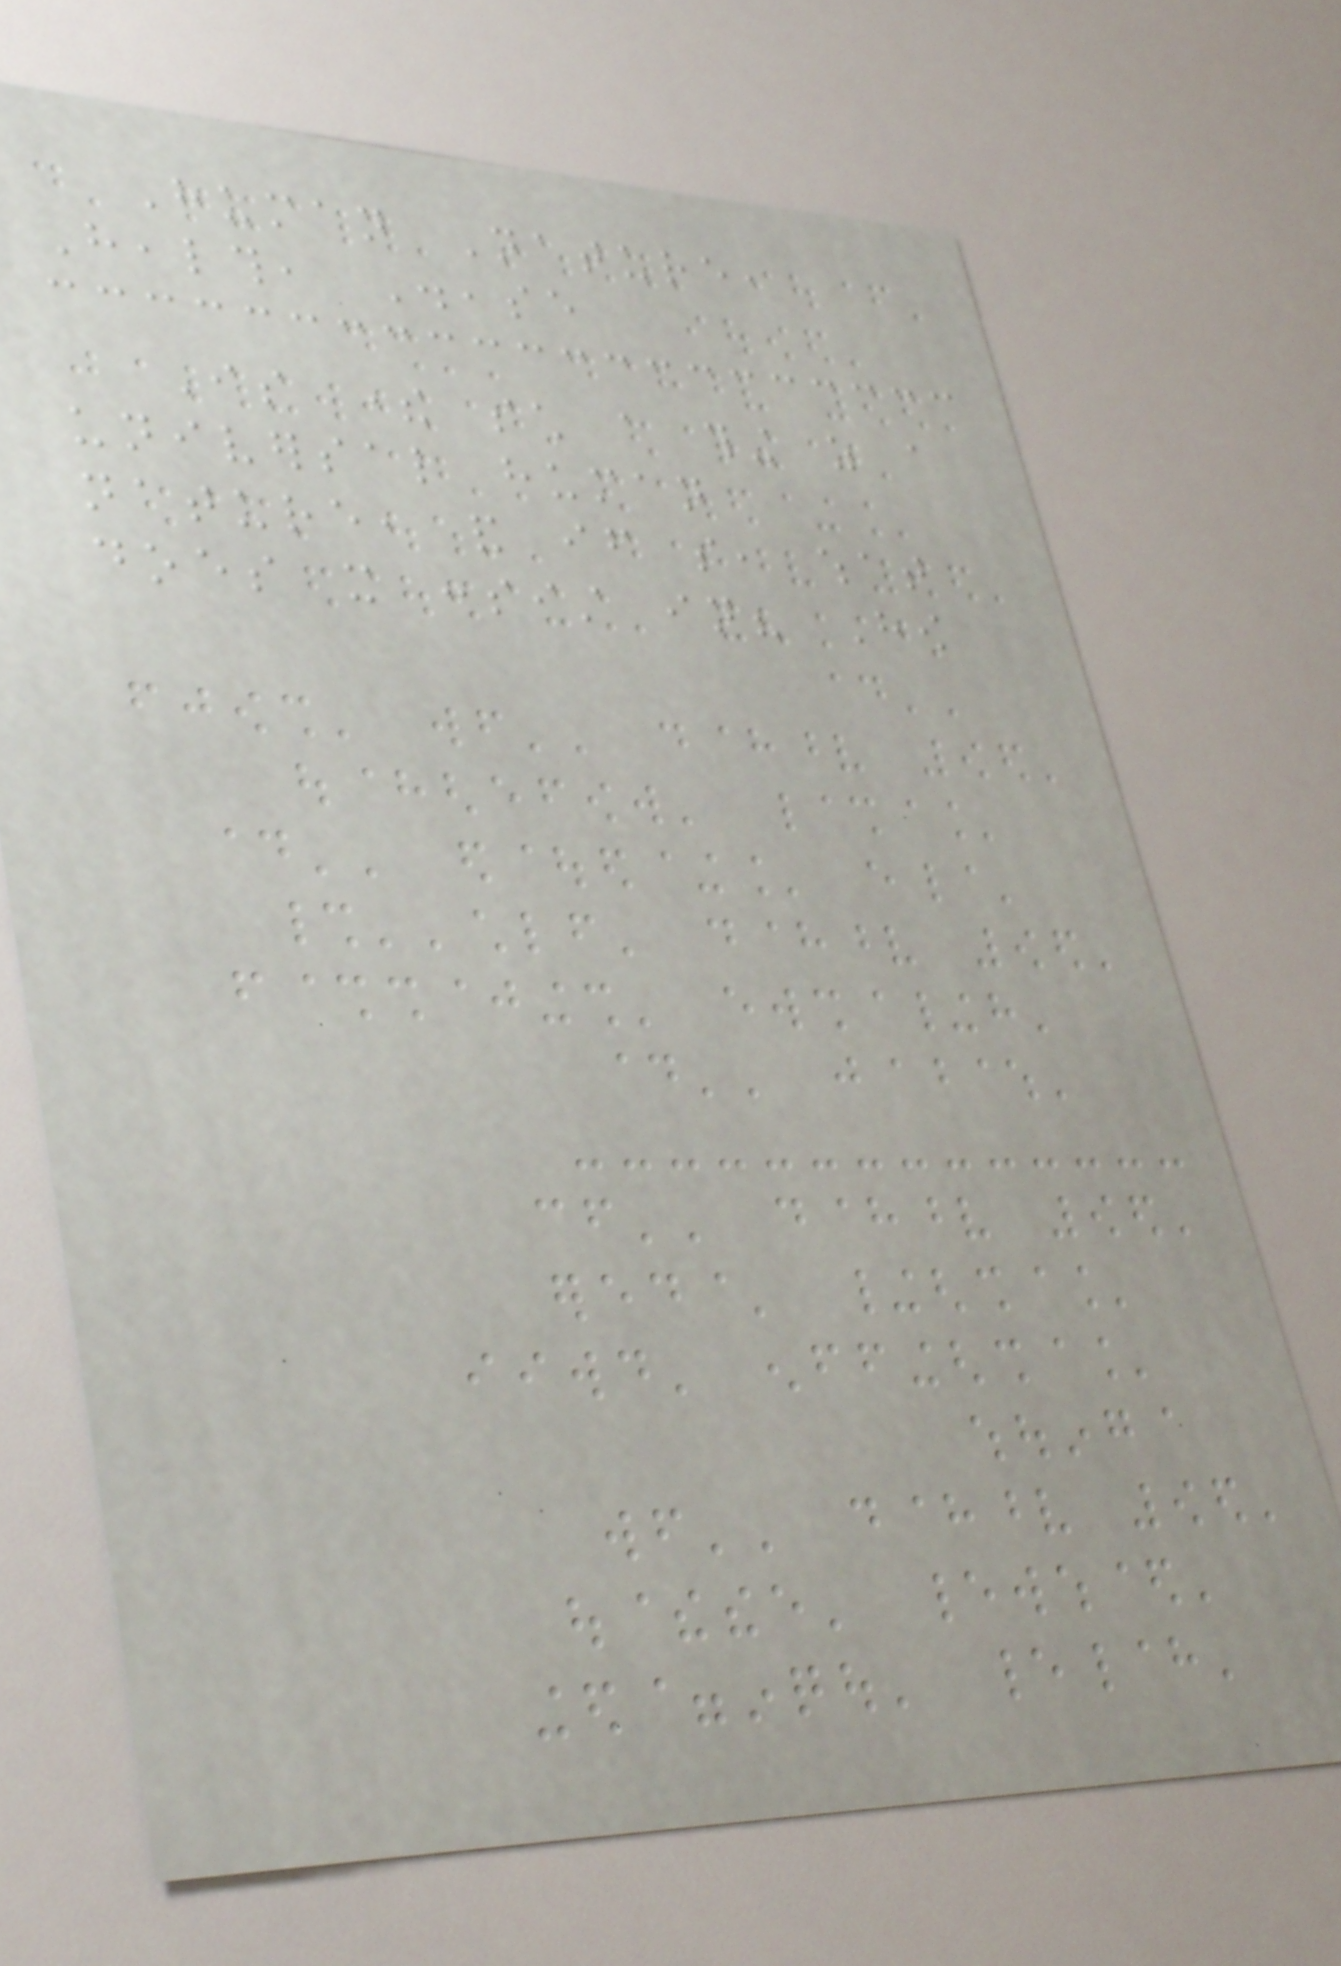Human Nature,
Health, Disease
Is there such a thing as a
universal human
nature, and if so, what
does it consist in? How
